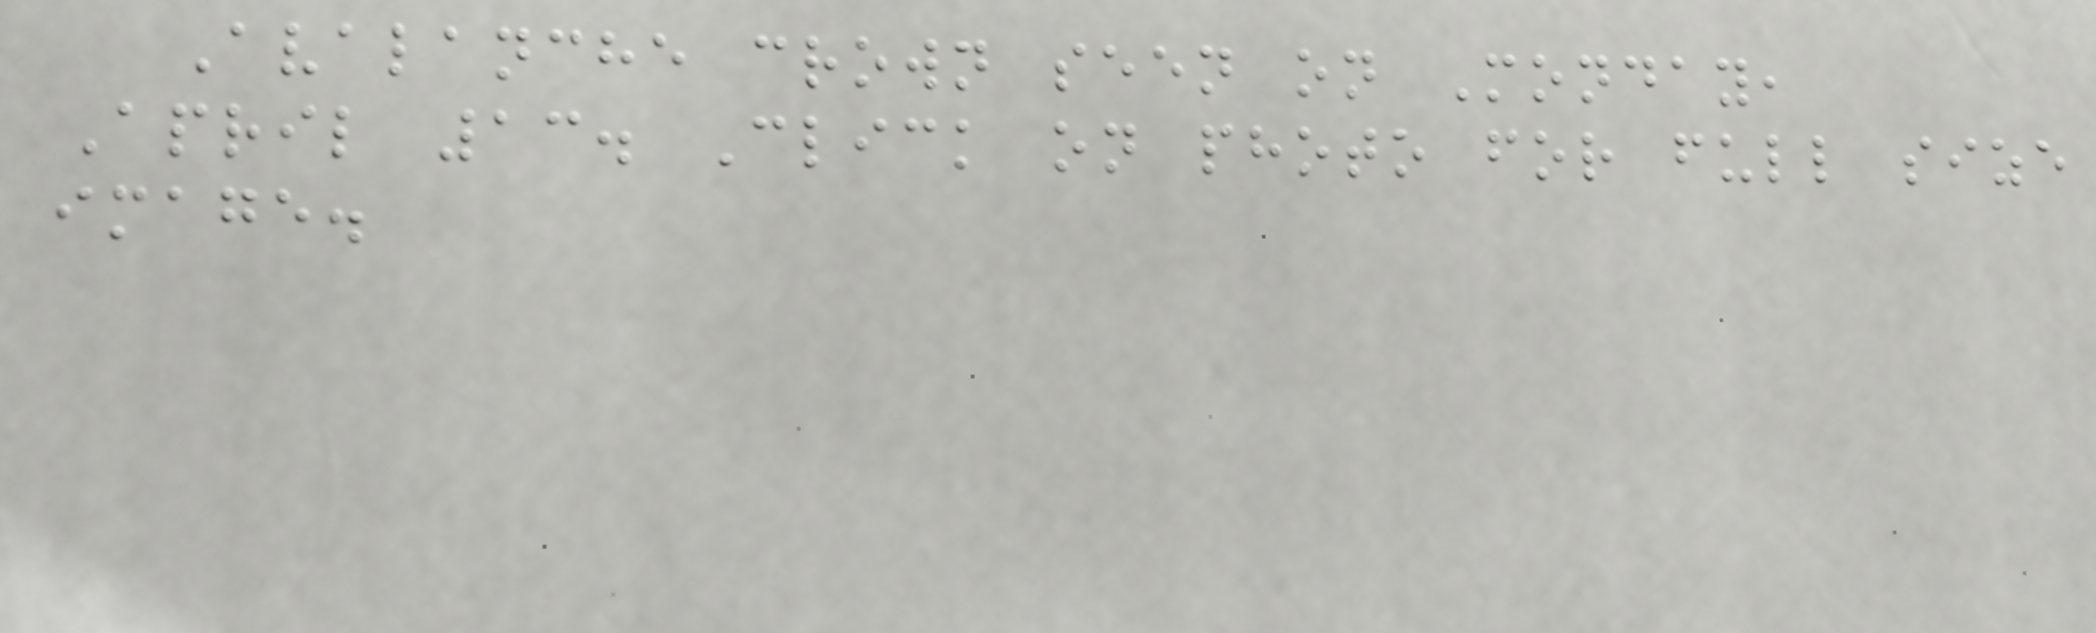Avalanche crown seen on Monday,
April 13. Click on photo for full size
image.
